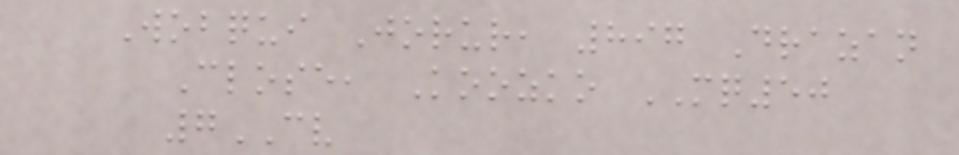Wobqui Jorur, 897 Drazan
Close, Koozko MQ50
7CV
